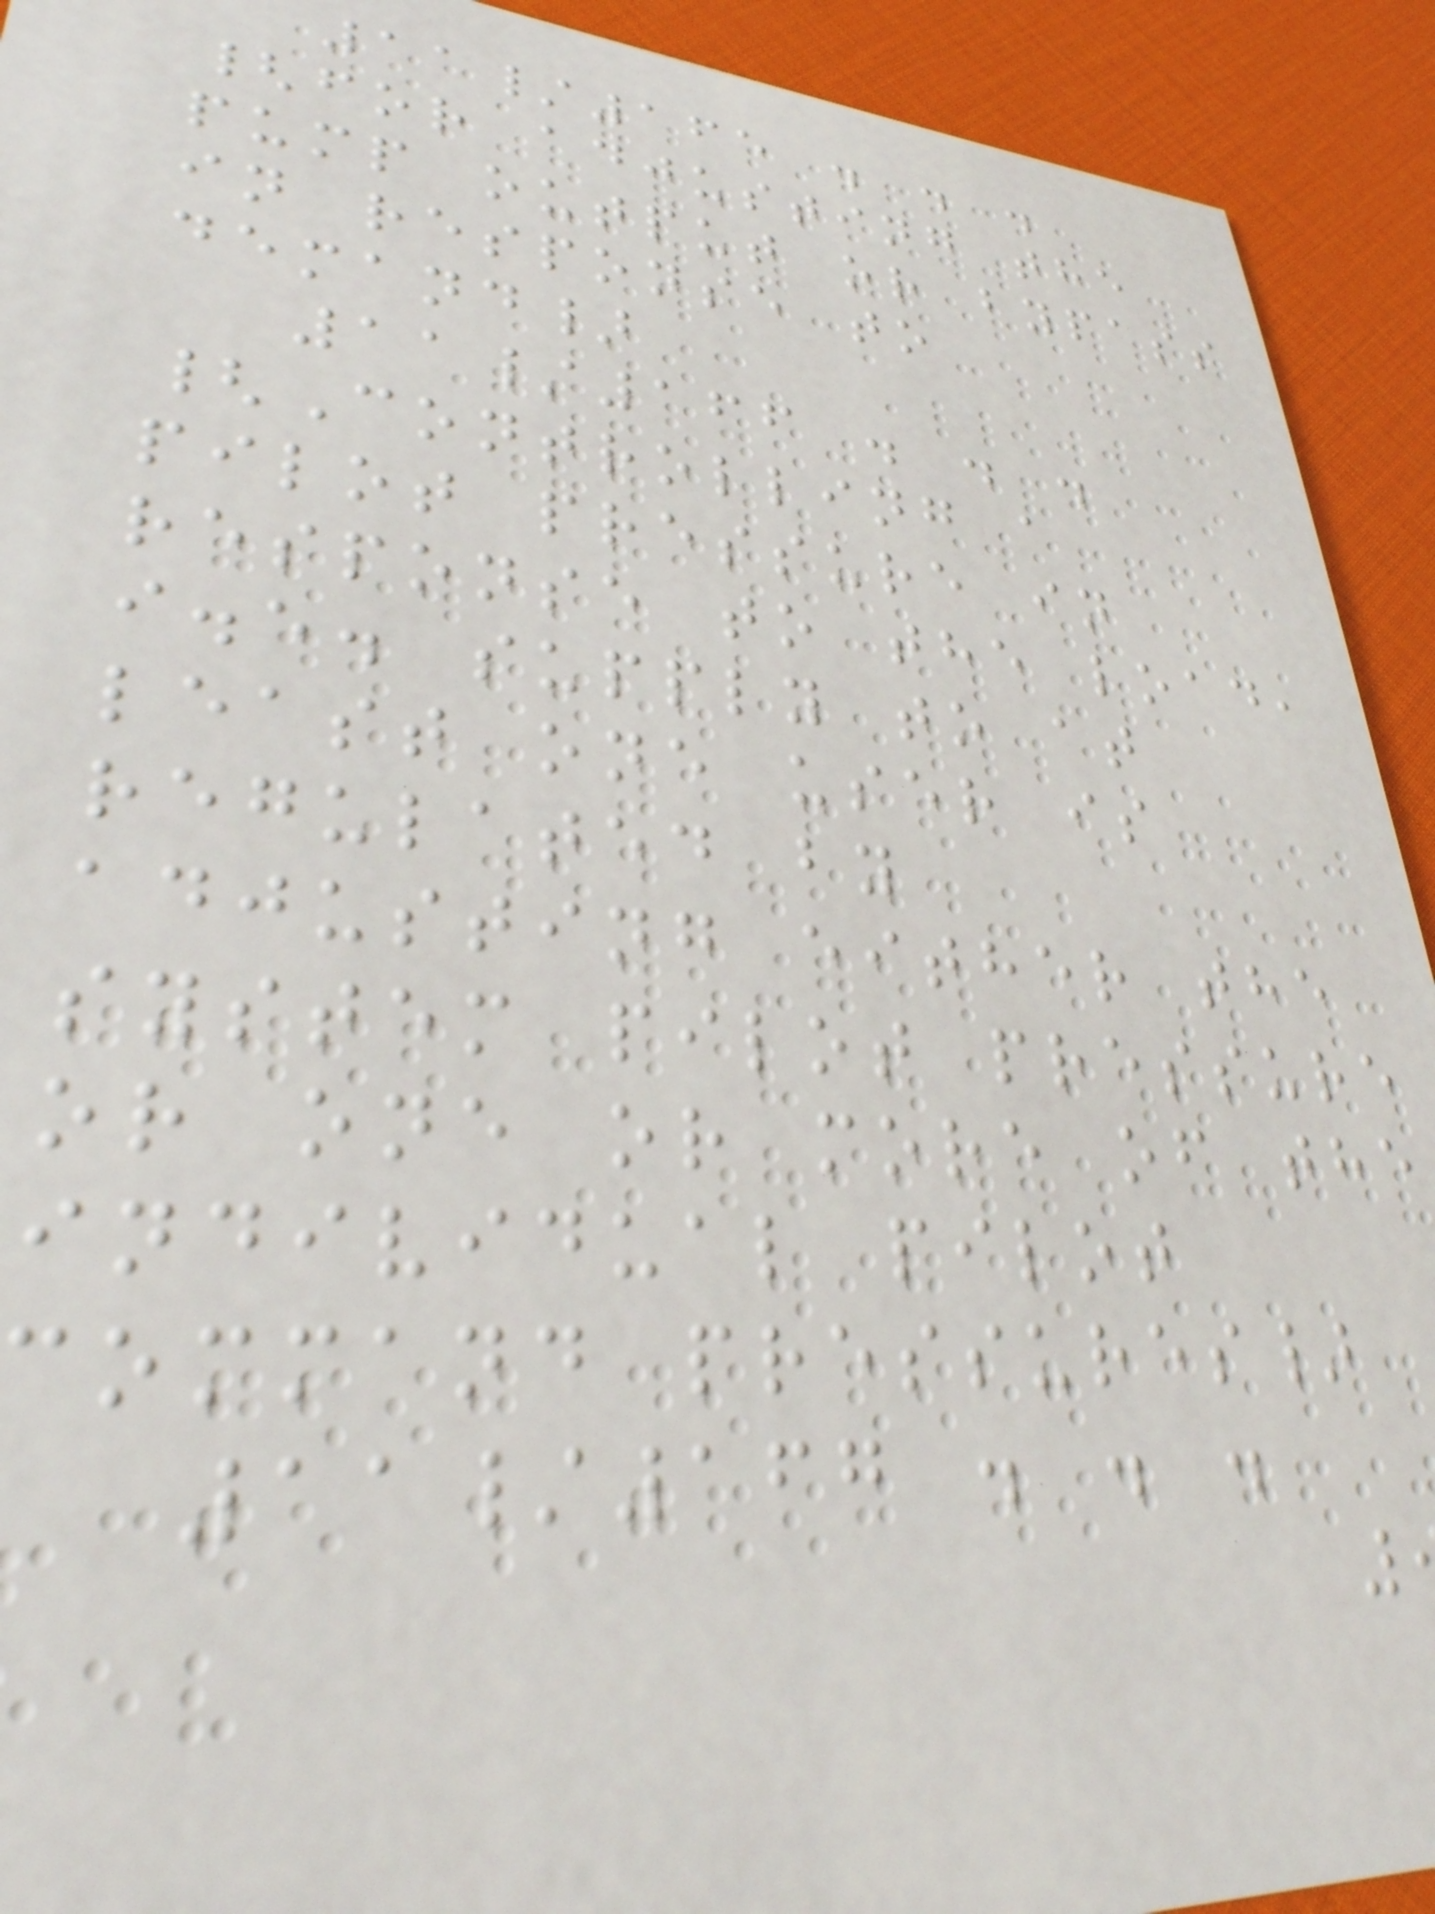11/165 . . .
{for adjusting the
pump output or bypass
in response to
demand}
11/166 . . .
{Controlling a
pilot pressure in
response to the load,
i.e. supply to at
least one user is
regulated by
adjusting either the
system pilot pressure
or one or more of the
individual pilot
command pressures}
11/167 . . .
